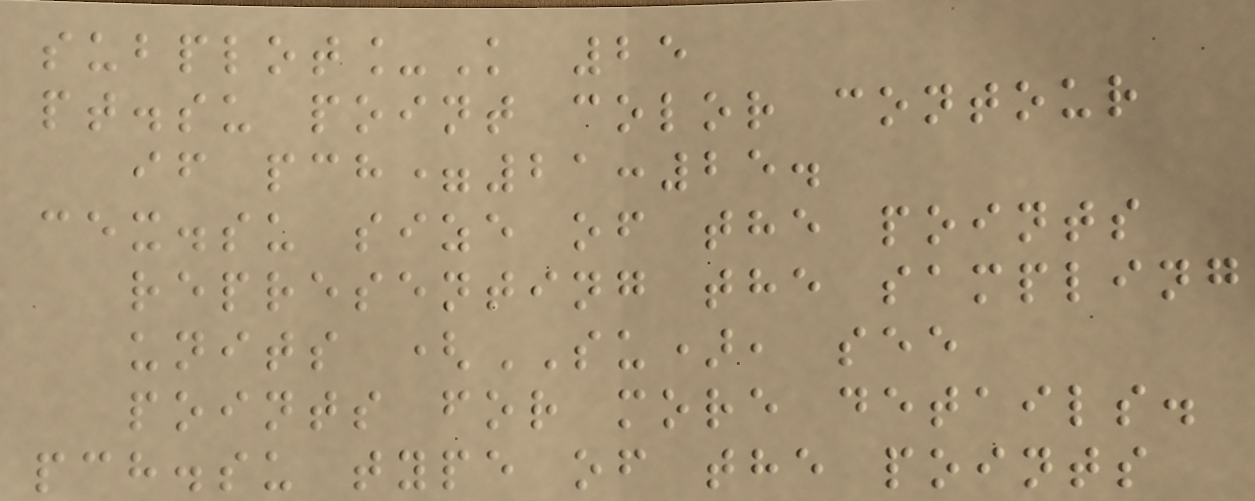subplot_K 25
pt.su point color contour
if pch=21:25.
cex.su size of the points
representing the sampling
units (SU), see
points for more details.
pch.su type of the points
